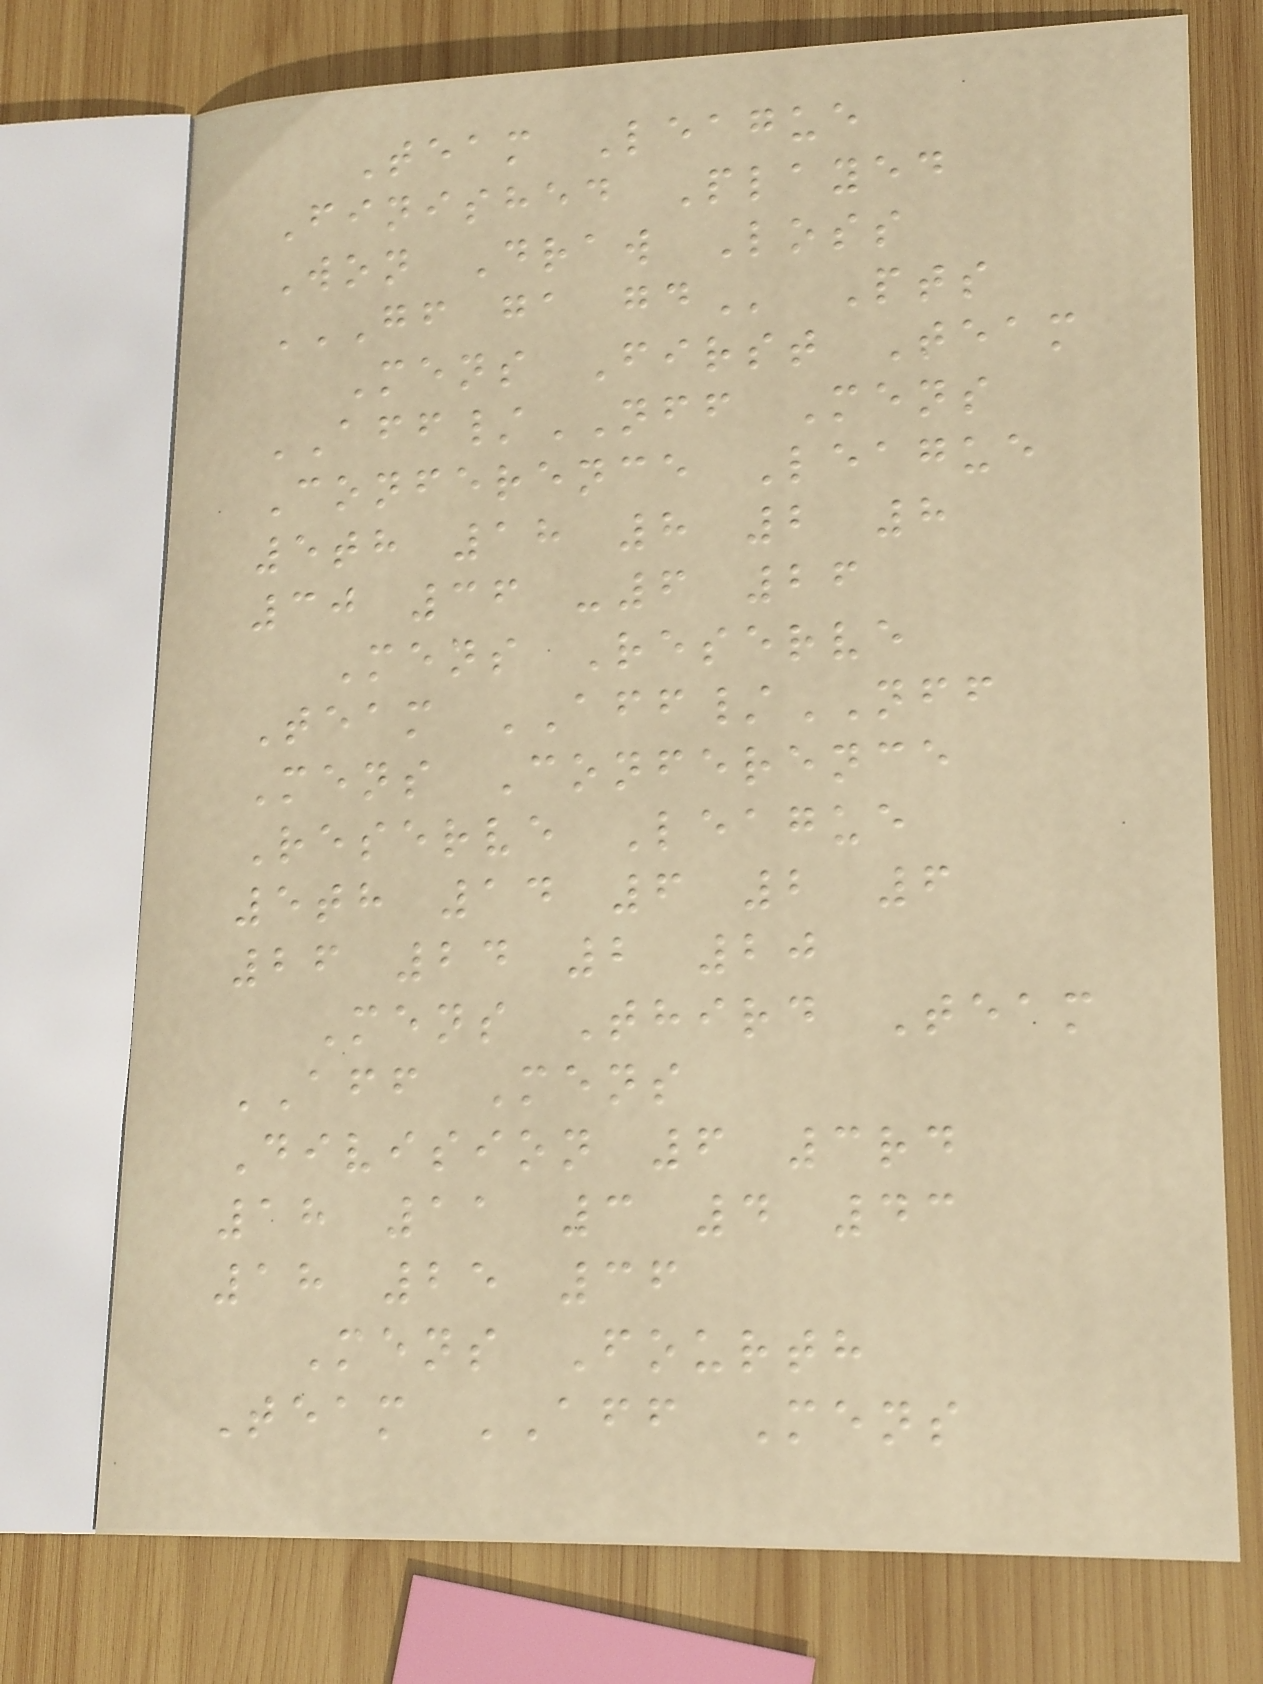Team League
Finished Played
Won Draw Loss
GF GA GD Pts
Mens First Team
AFF/NFF Mens
Conference League
5th 18 8 2 8
30 36 -6 26
Mens Reserve
Team AFF/NFF
Mens Conference
Reserve League
5th 14 6 2 6
26 24 2 20
Mens Third Team
AFF Mens
Division 6 3rd
18 11 3 4 43
18 25 36
Mens Fourth
Team AFF Mens
